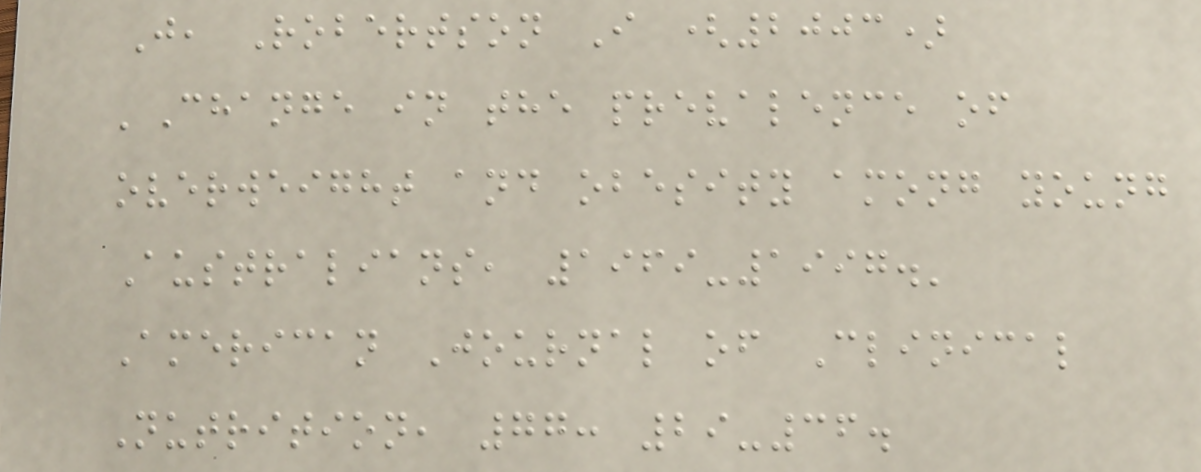J, Robertson I (2003)
'Change in the prevalence of
overweight and obesity among young
Australians, 1969-1997.'
American Journal of Clinical
Nutrition, 77: 29-36.
